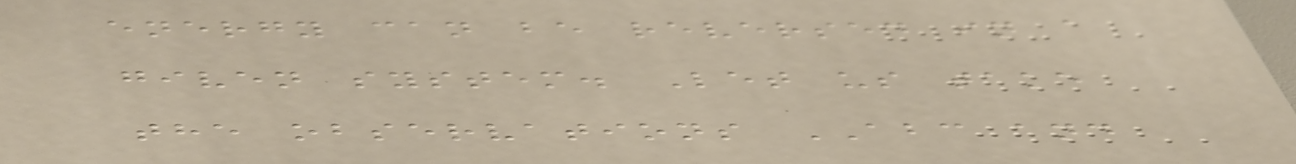energy can be reversed in a
given system. Let us take
the observations ABC and
